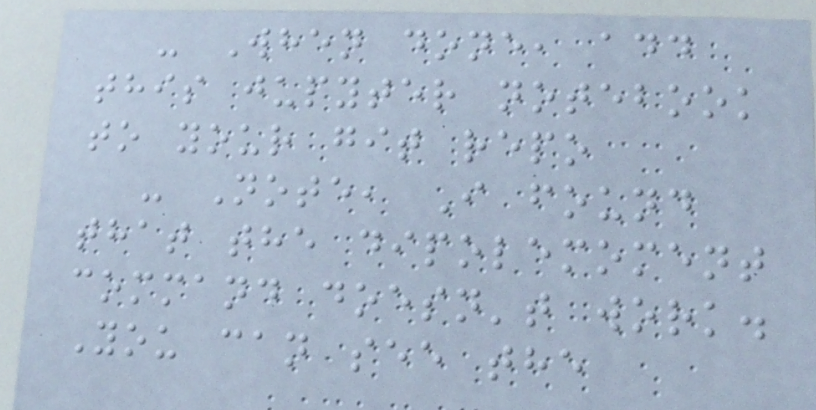- When done, add
this jupyter notebook
to your git repo
- Note, I found
that the dipolemoment
command doesn't work.
You can see the
